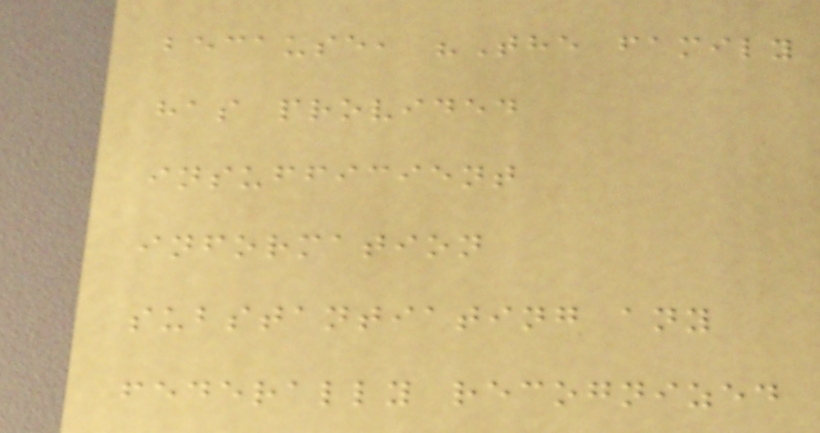because, "The family
has provided
insufficient
information
substantiating any
federally recognized
